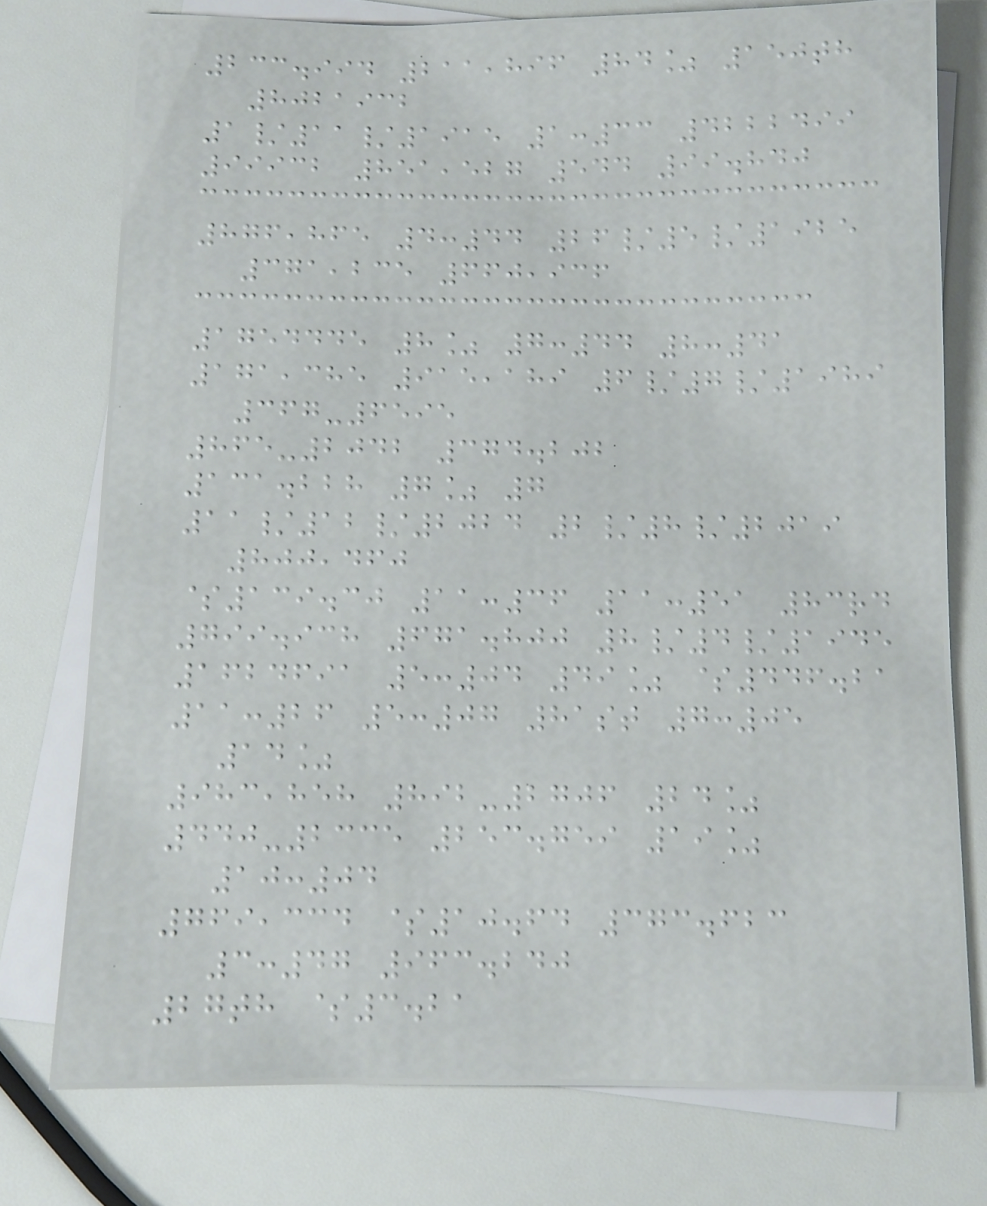233.994 211,896 84% 150th
8021932
1/11/1915 1:33 4222499
99932 851,527 544 99.840
876,865 4:44 26/5/1925
371,235 660,936
1754445 8% 7:44 8:41
171,385 915,189 6/7/1989
367-6595
865-2042 374.202
131.228 7% 7
11/12/2024 2/8/2019
800,460
$139.30 11:36 11:51 83rd
799.938 671.800 8/4/1945
1624691 5:04 49% $446.21
11:26 5:07 81st 7:05
14%
983,858 892-2706 24%
440-2335 253.759 19%
10:04
769,334 $10.64 373.623
3:47 963.240
27th $3.21
